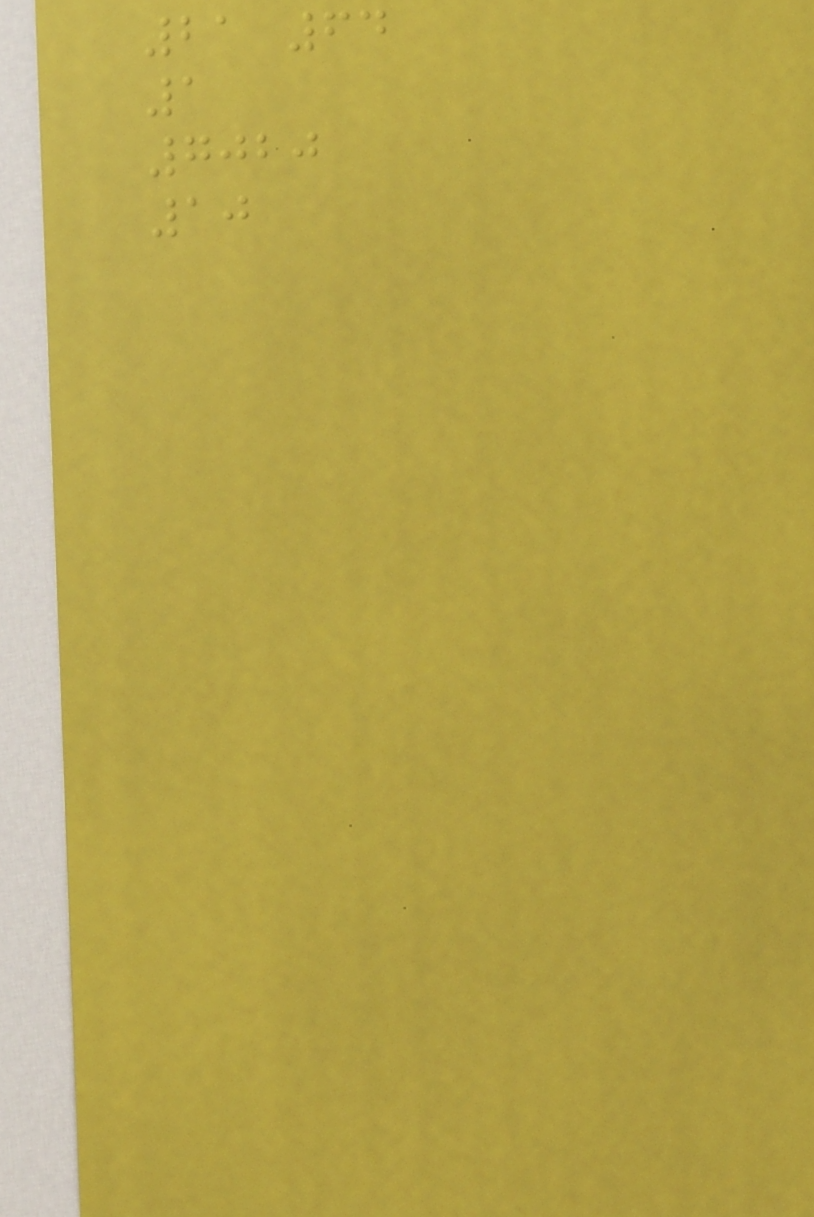21 64
1
7020
10
